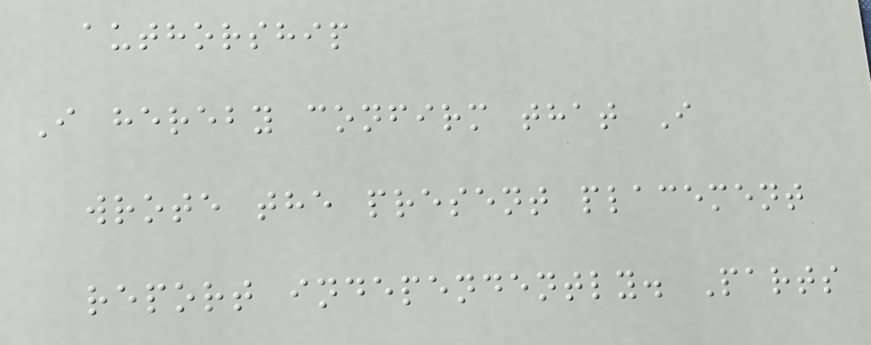authorship
I hereby confirm that I
wrote the present placement
report independently. Parts
